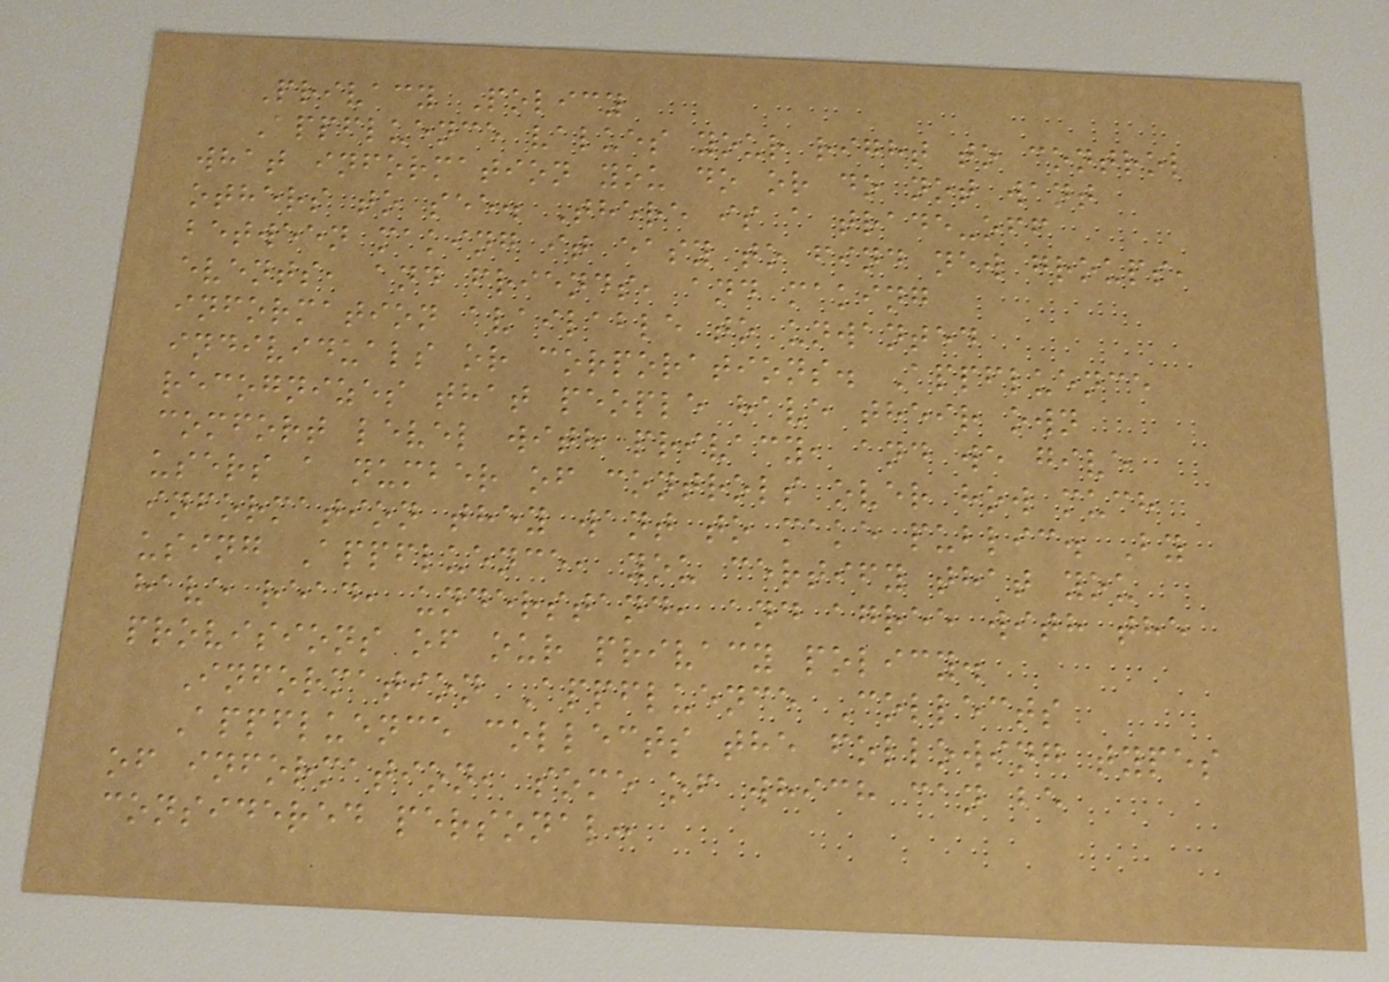Privacy Policy
Appfluence values your right to control
what information you do or do not want
others to see. There is a trade-off
between making it easy to find new groups,
events, and friends, and making
information available to unwanted
individuals or corporations. Appfluence
recognizes that people have their own
comfort level with privacy, and we give
users a number of controls over how much
information they want to make public. By
using Appfluence, you certify that you
have read, understand, and agree with the
provisions of our privacy policy.
Information Appfluence Collects
Appfluence collects the following types
of information, some of which can be
considered personal:
